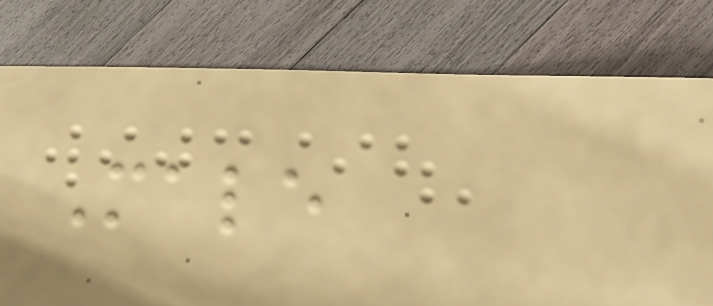Male
